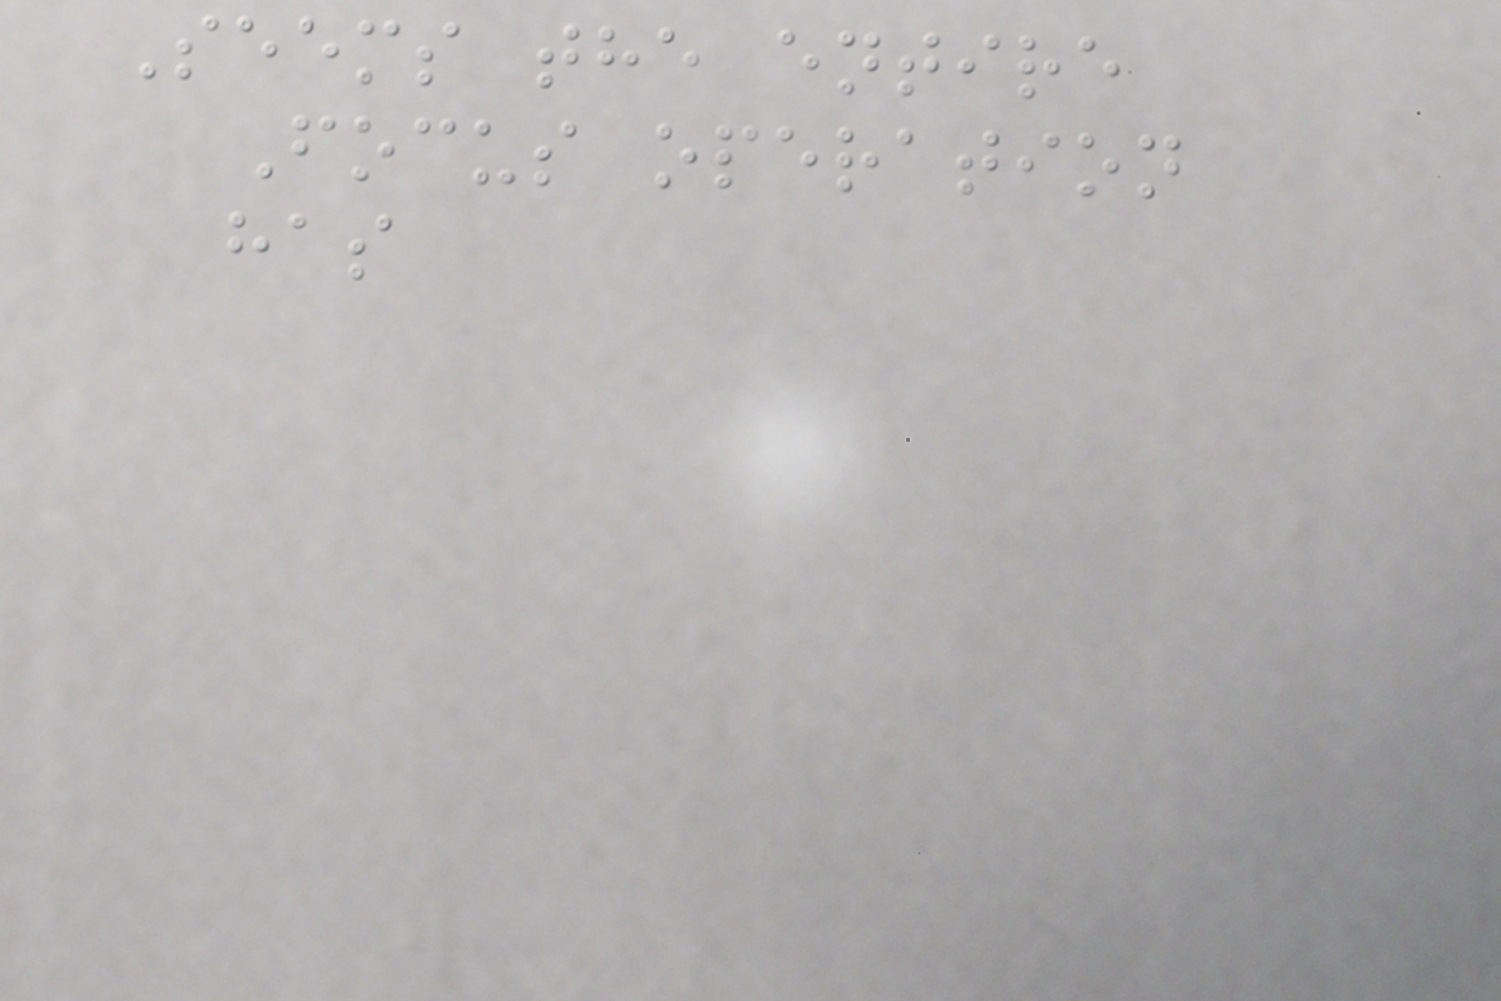Seems the entire
Focus operation
has
